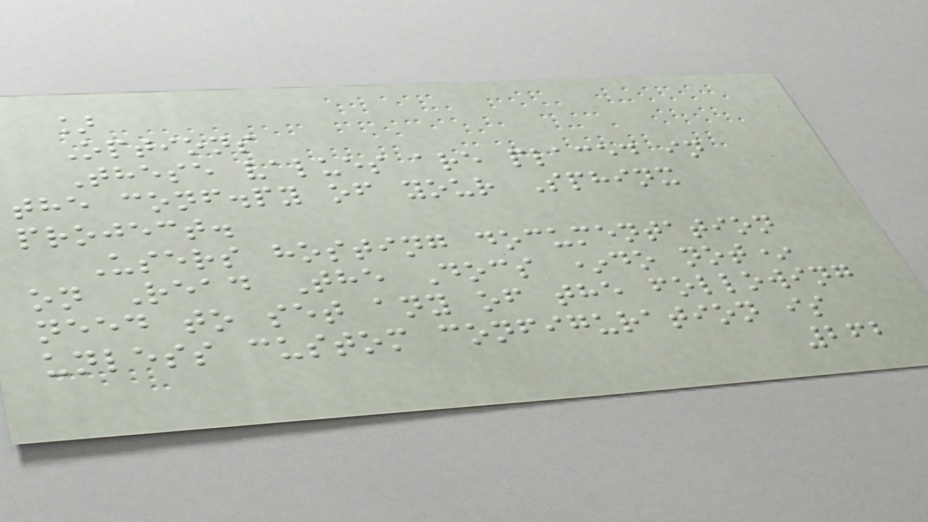]
Options
These values are placed in
the conf.py of your Sphinx
project.
Users hosting documentation
on Read The Docs *do not*
need to set any of the following
unless custom configuration is
262
